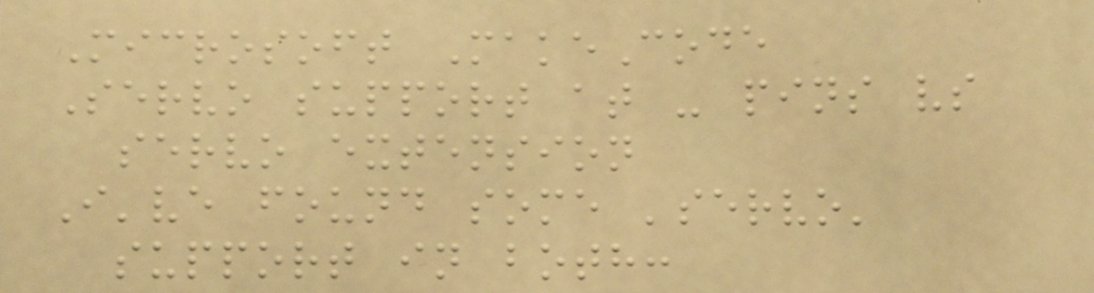Microsoft MakeCode
Servo support at - pins vs
servo extension
I've found some 'servo'
support in both:
